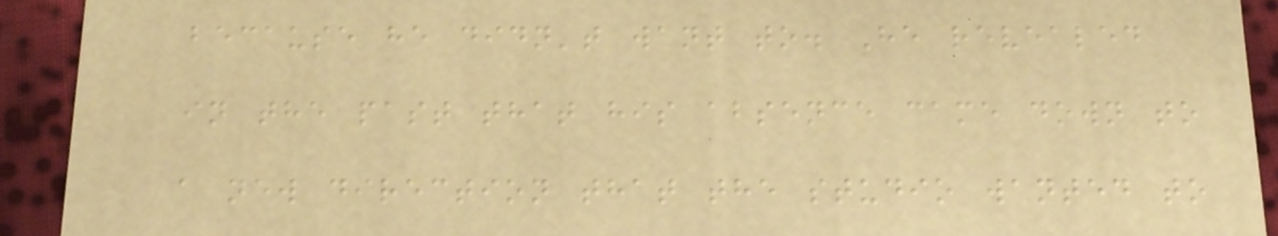because he didn't want to. He revealed
in the past that his absence came down to
a new direction that the studio wanted to
